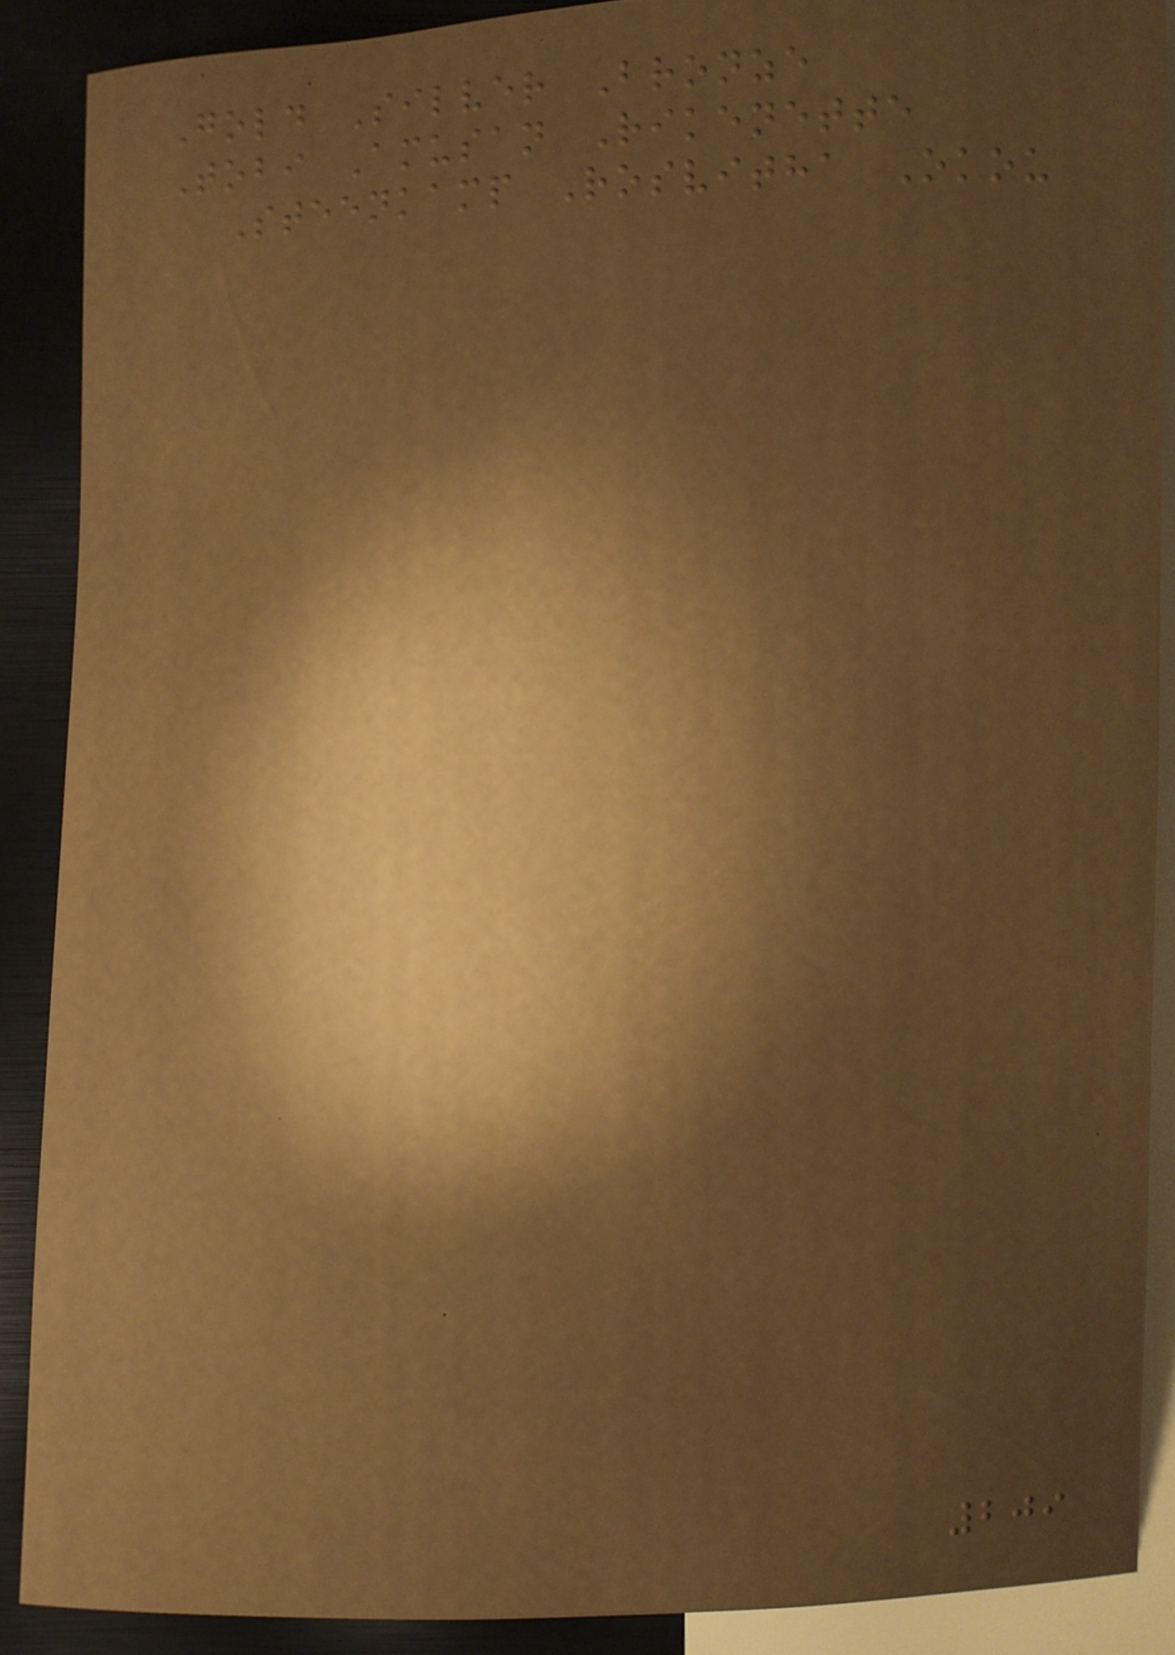Gold Silver Bronze
Tobi Amusan Rikenette
Steenkamp Rosvitha Okou
209
